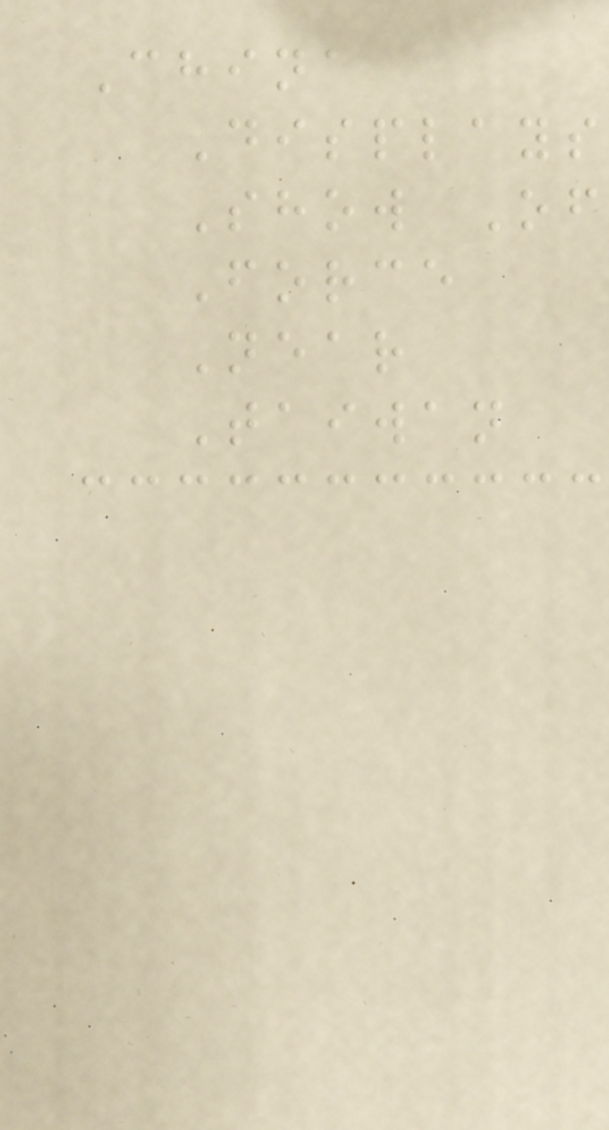China
Displays
Show Of
Force
Near
Taiwan
